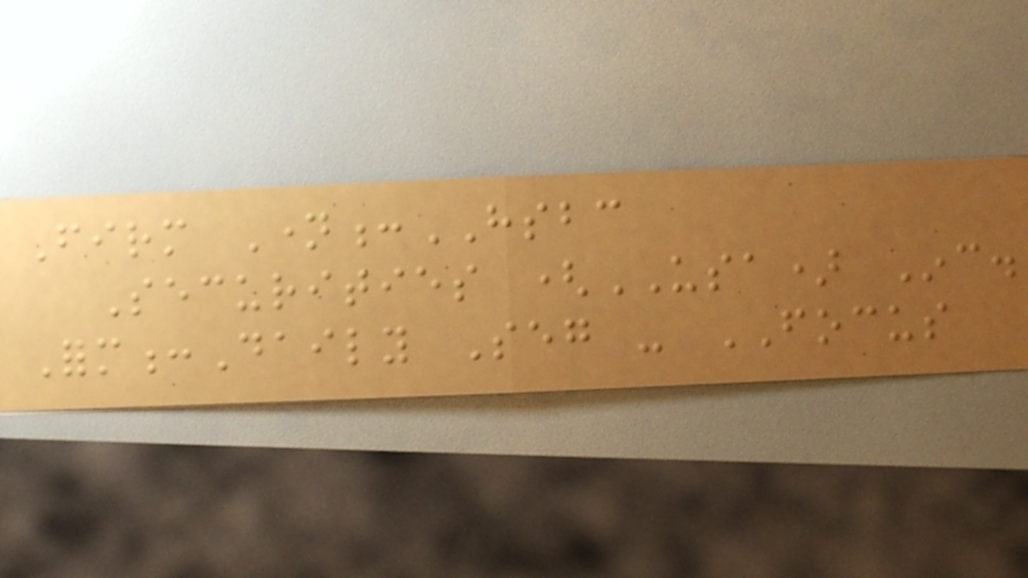Firm Name:HSBC
Securities (USA) Inc.
Form:Daily Seg - FOCUS
